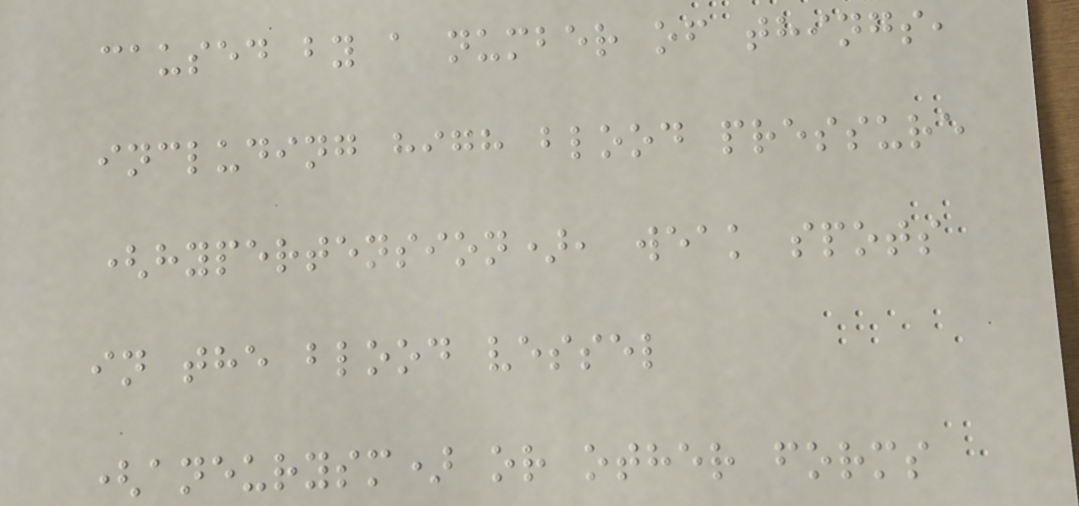caused by a number of things,
including high blood pressure
(hypertension), weak spots
in the blood vessel
(aneurysm) or other forms
